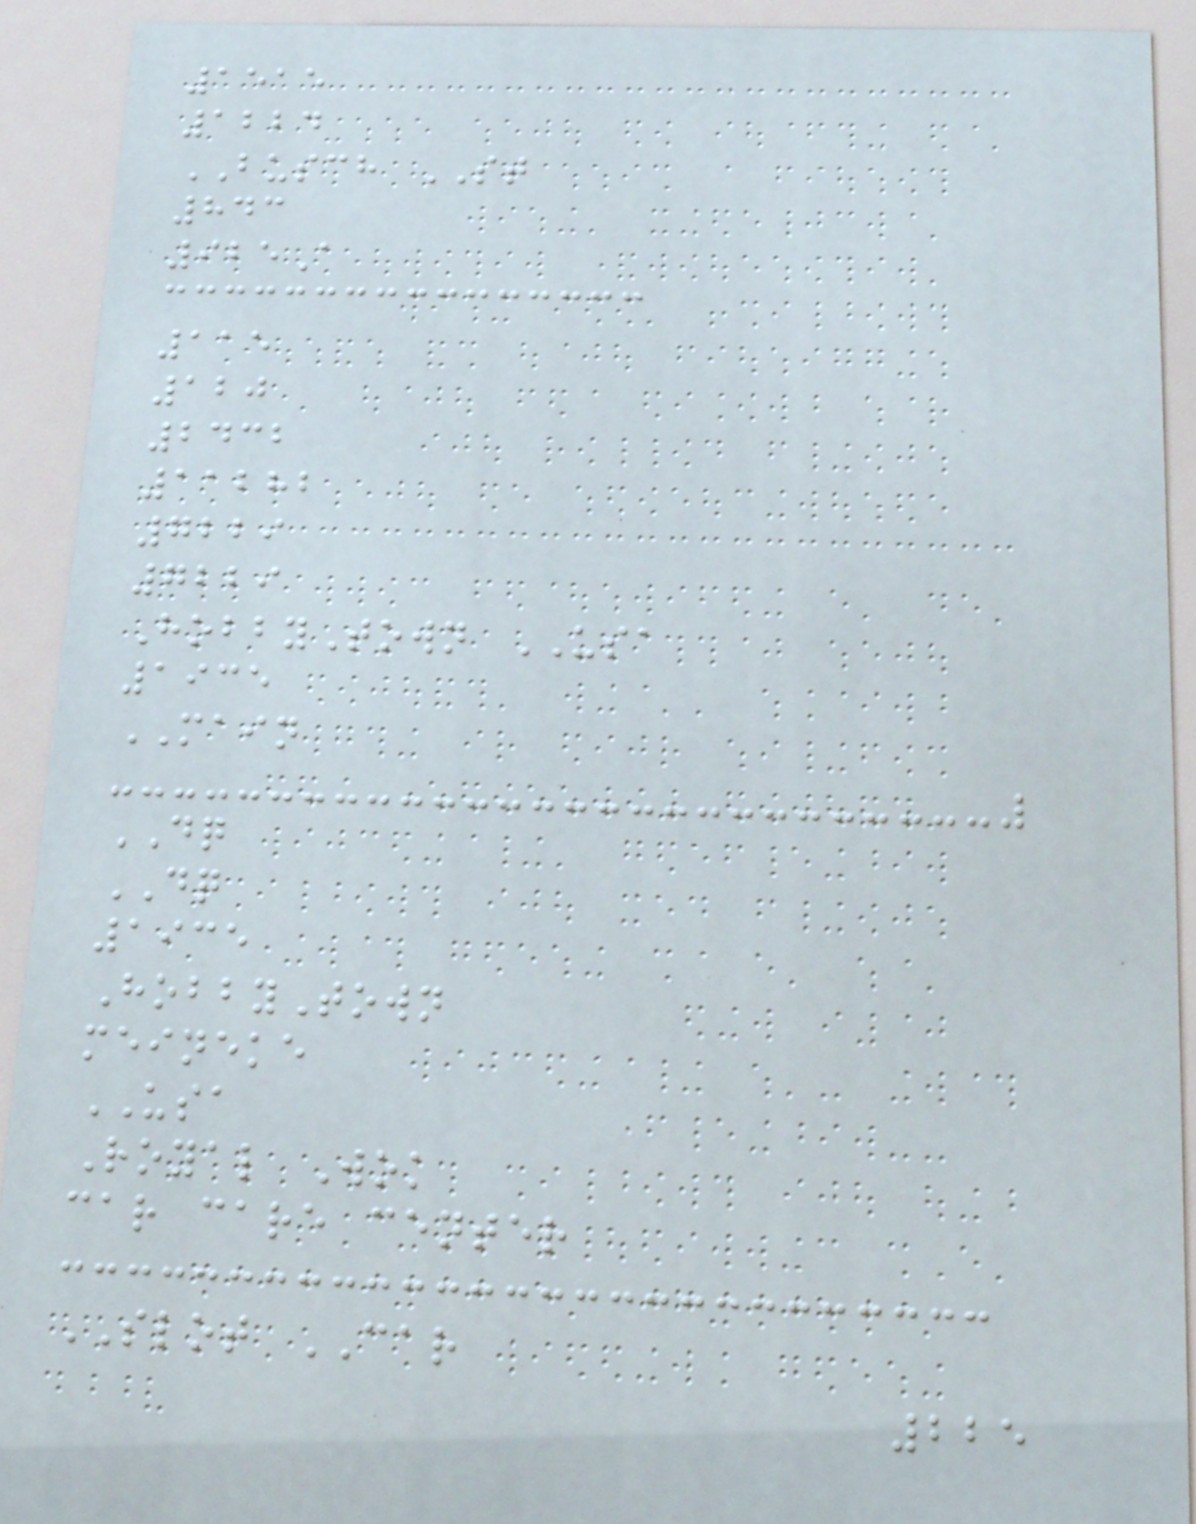1515
1224
BUSCH ST
843
925A
115
120
2432
11282
7229
7229
HobbyTown USA
1935
MAIN
DQ
DQ
1935
HobbyTown
meineke
USA
Royal Wok
car care center
SLOT CAR
225
